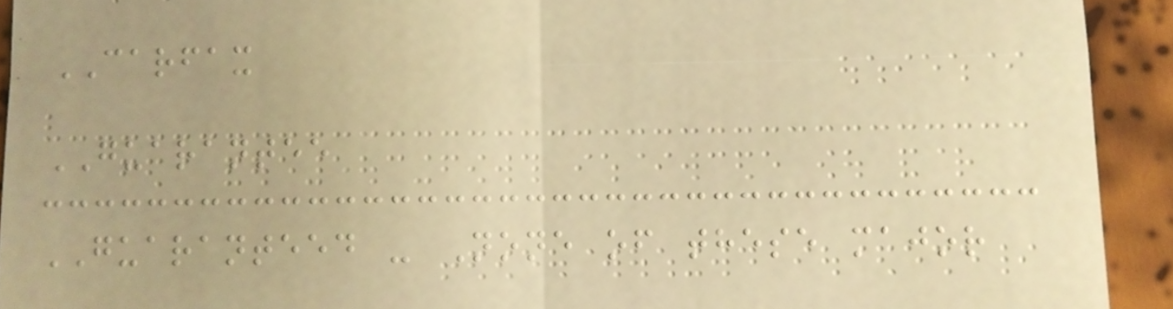CARFAX
GUARANTEE
GUARANTEED - None of these major
